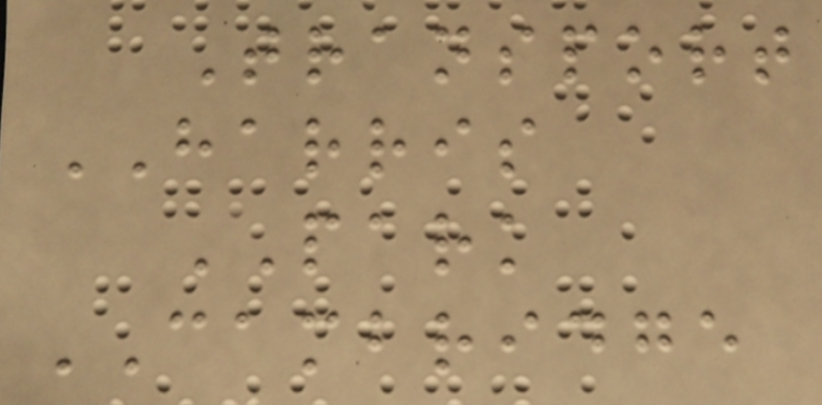Transport
HARRIS
PARK
CAMBRIDGE
